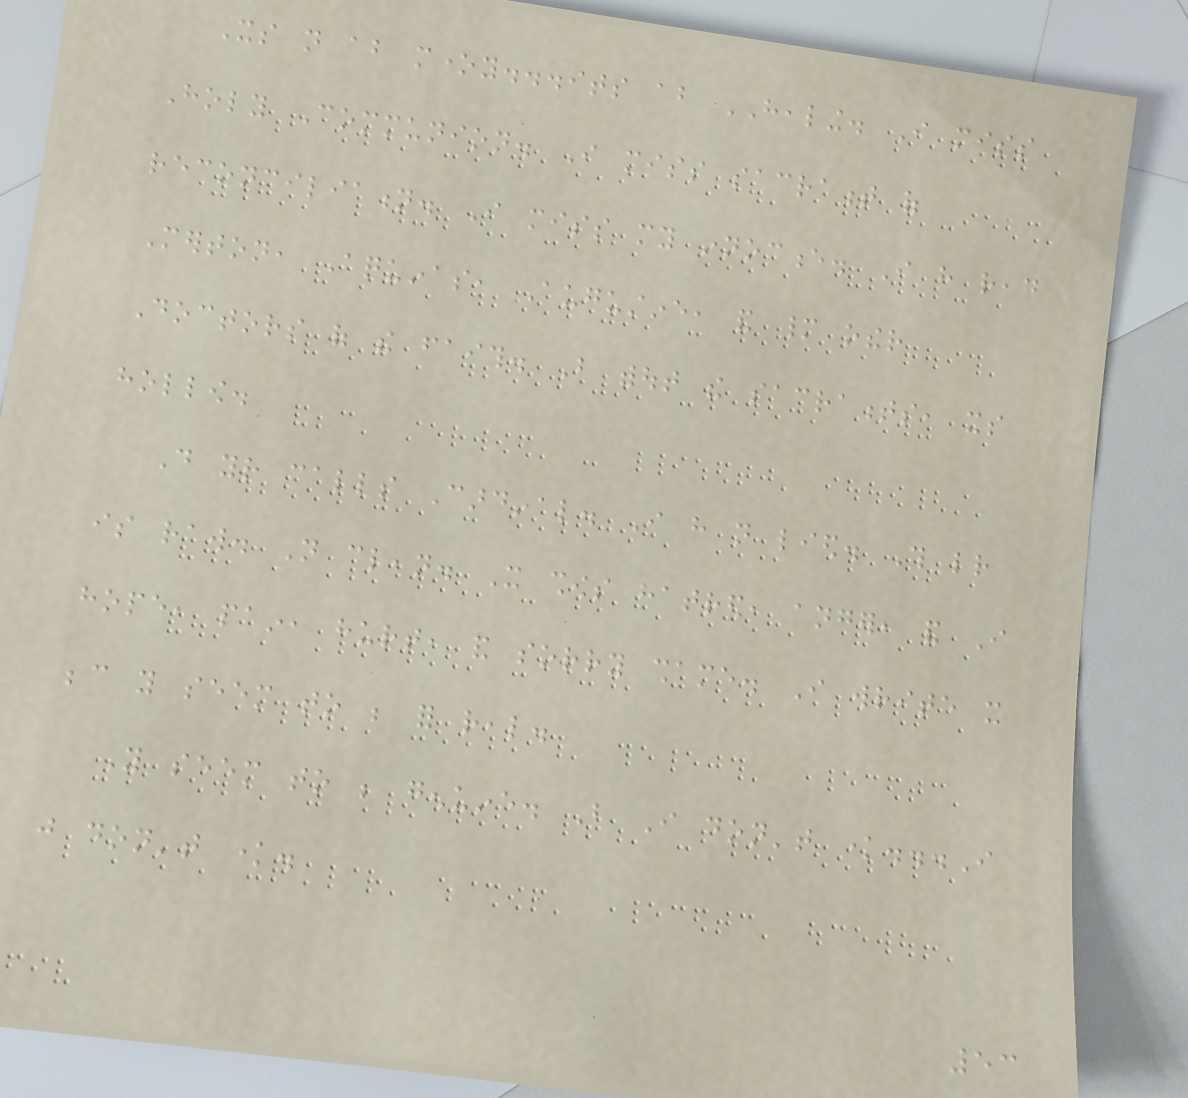Its not about money...its about HEALING. I miss
Holy Communion. I miss sacrament of
reconciliation. I miss my innocence. I have read
Merton, Aquinas, Augustine, and many other
Doctors of the faith. But without the sacraments, its
hollow.
Do your calls Cardinal. I have not lied. This letter
is raw. Not clean. It shows hatred, anger, and I
hope, pain, hurt, and sorry shame. I write it
because you seem to be for real.
You seem to be genuine. But I don't know...I
just don't know.
53
